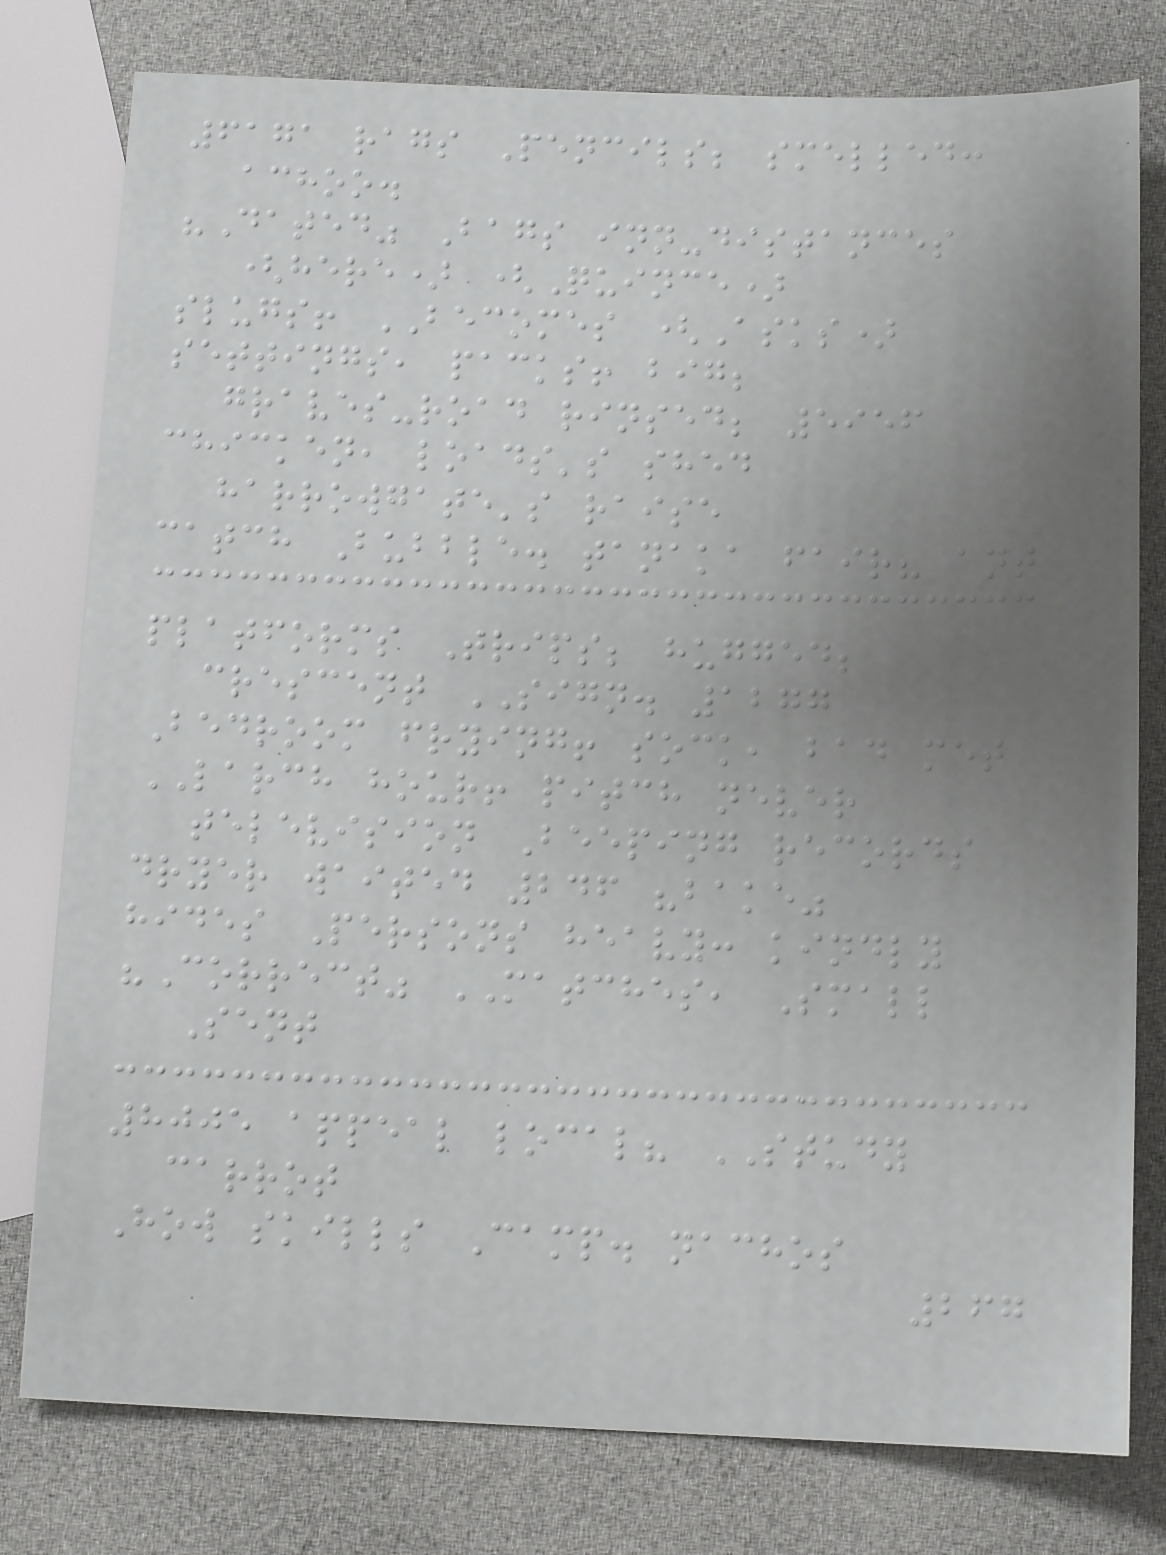6171 rags Pencils; smelled:
achoo.
"Dated" Bags inn-distances
(here) (Quince)
slugs! BECOMES (Asks)
settings, packs! big;
graves-road rinsed; 5956
chicken, loads's shed
harrowgate's raise
catch Bubble. tanaka fair? ant
platforms Trips; hugged;
crescent SIGN. 1277
Bedroom frying! sock, bad met
LARCH hour! pitch never
television Beeping records
dryer waited 246 "bake"
hides Persons heavy: kindly
"Correct" MATCHES, Small
Sent
8005 appeal local? STUDY
carrot
How skills Camp. nachos
267
